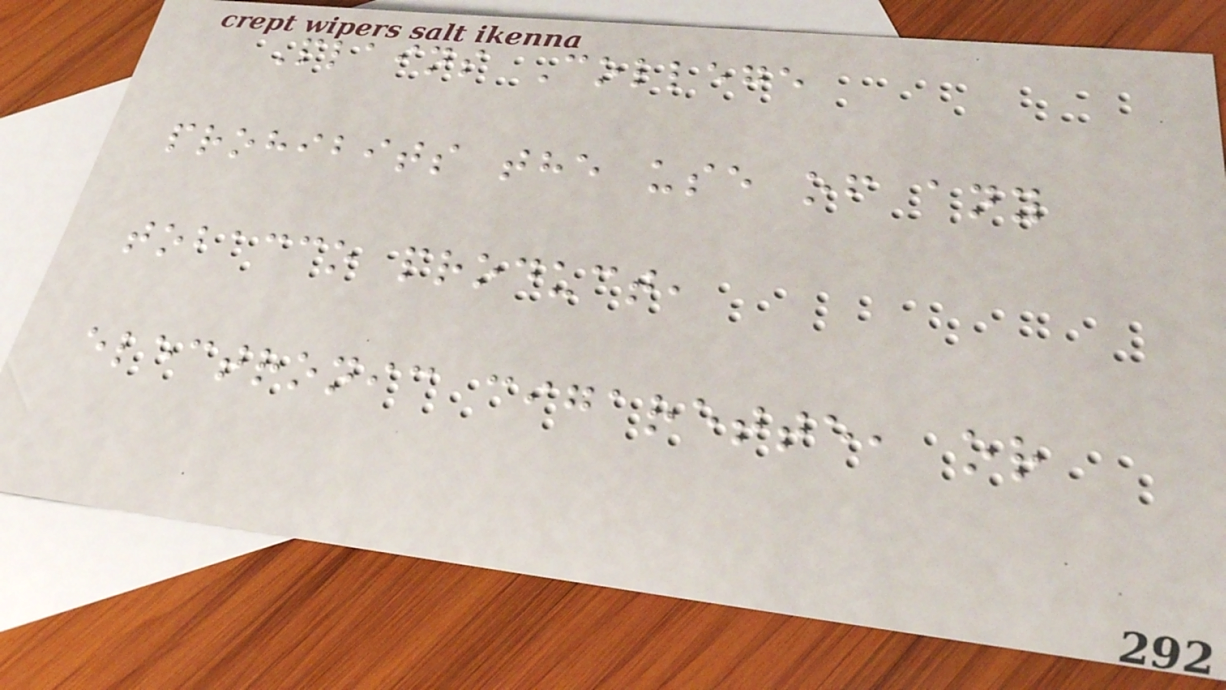Plains College
prohibits the use of any
tobacco product,
electronic cigarette, or
